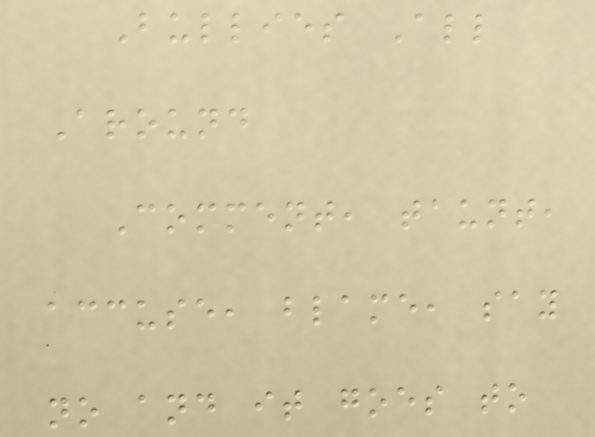Bullies All
Around
Comment, taunt,
accuse, blame, say
no and it goes to
